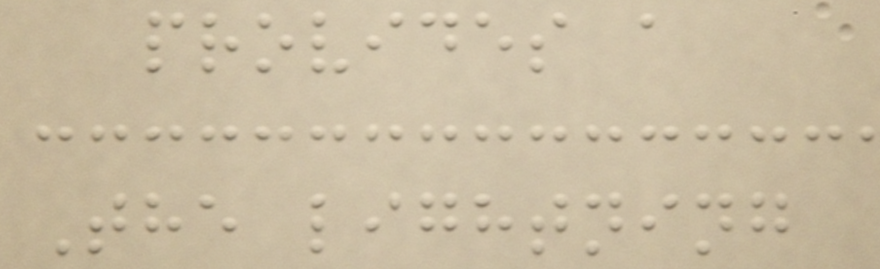provides a
The lightning
